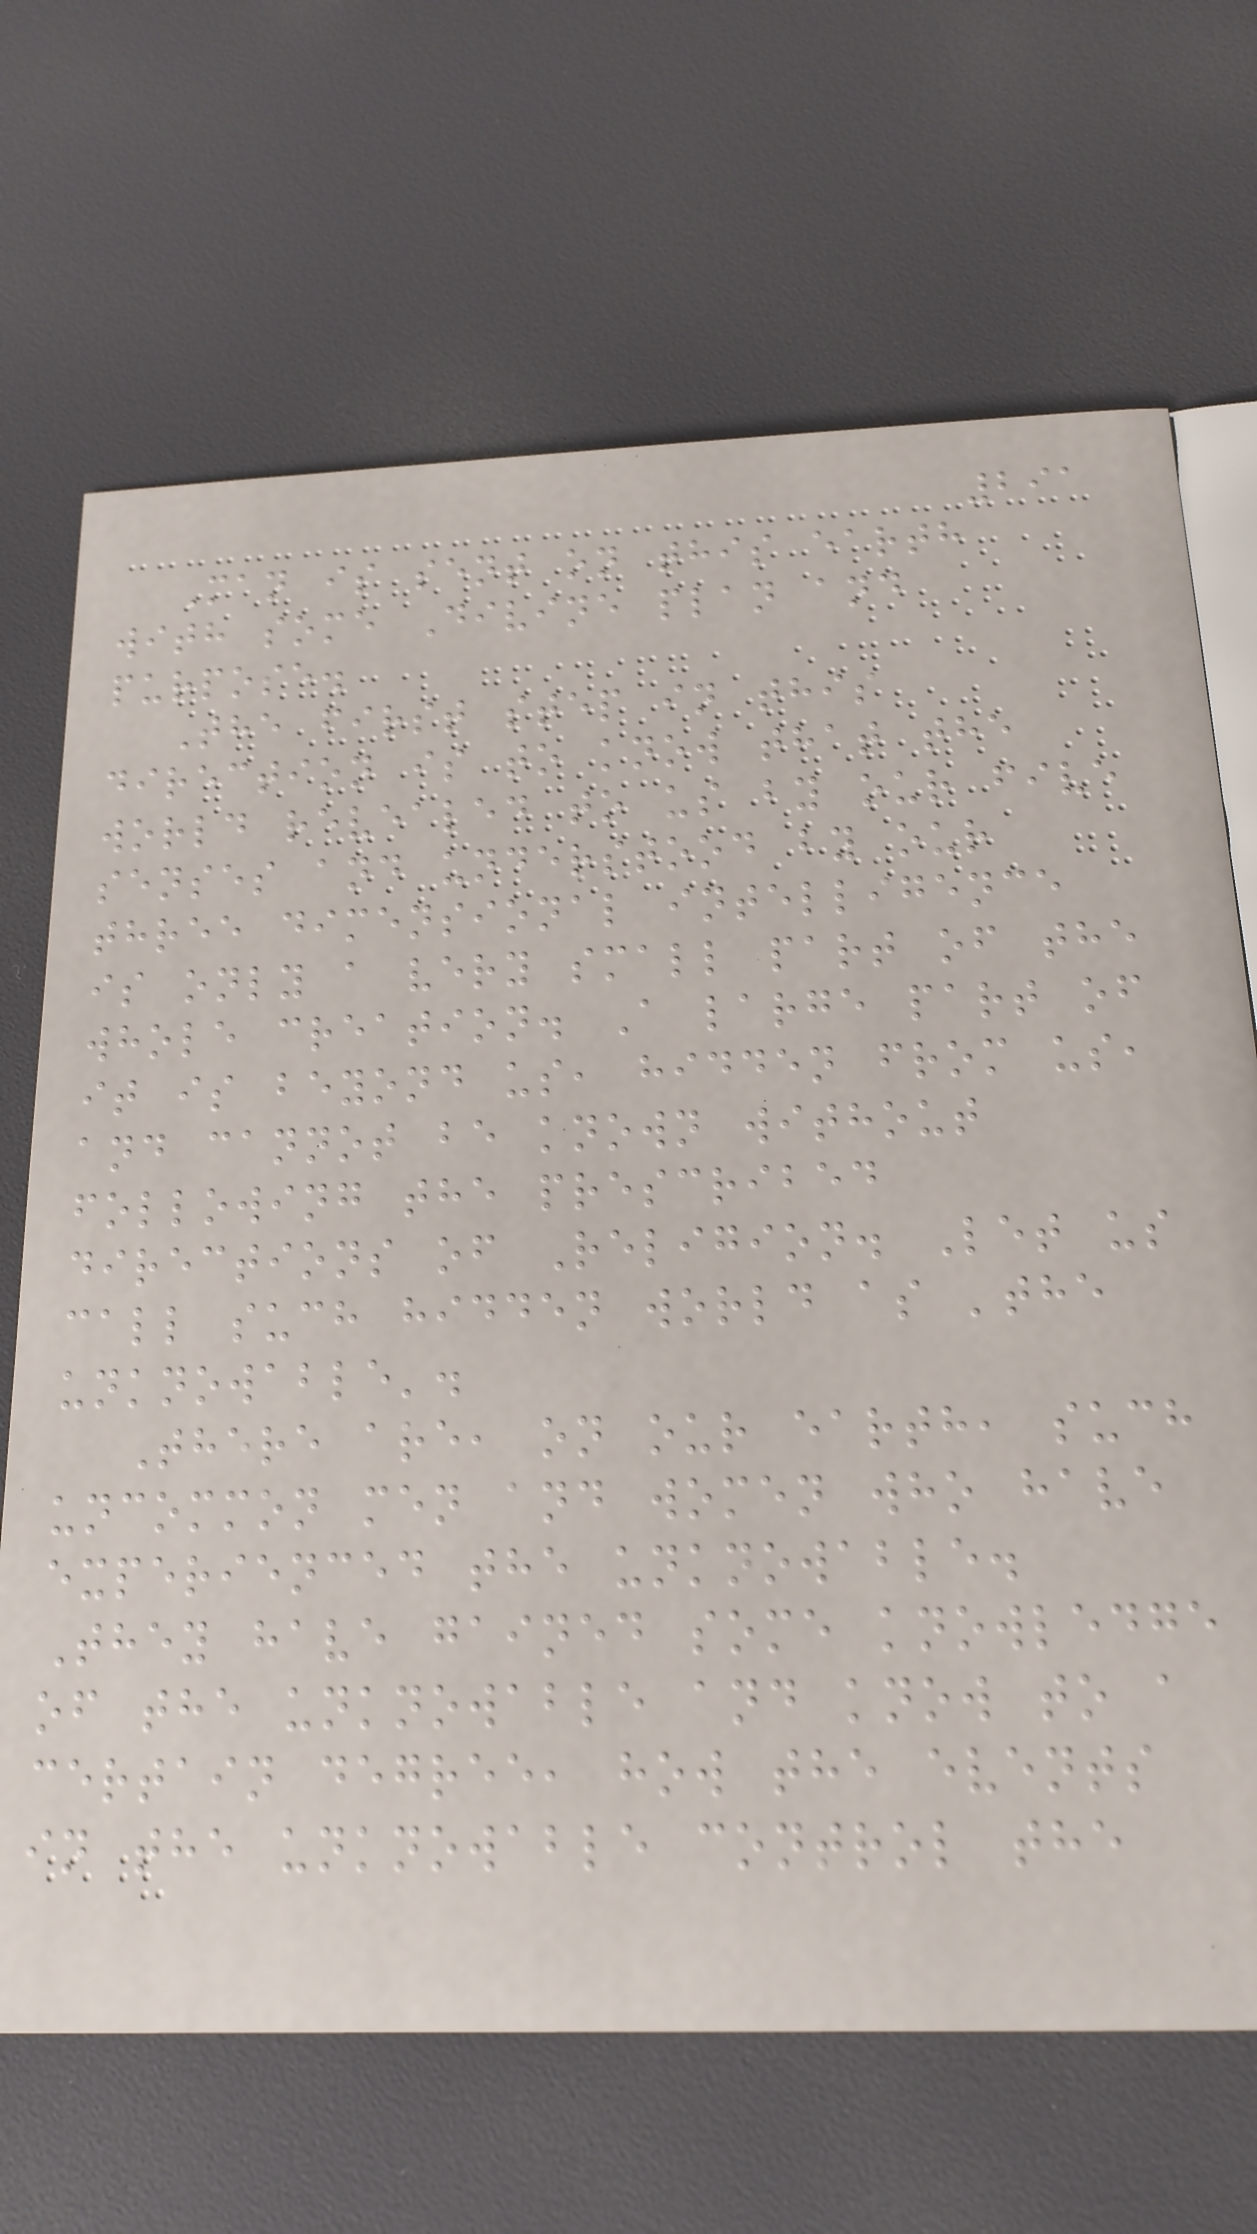291
Man is sent on this earth
with some Divine plan and
purpose.
The first step in this
direction is to know that the
world revealed to us by our five
senses and understood by our
three dimensional intelligence
is only a very small part of the
whole creation. A large part of
it is beyond us, hidden from us,
and cannot be known without
following the prescribed
directions of Religion. Let us
call such hidden world as 'the
unknowable'.
There are, on our earth, such
uncommon men and women who have
experienced the unknowable.
They have gained some knowledge
of the unknowable and know to a
certain degree, how the events
in the unknowable control the
